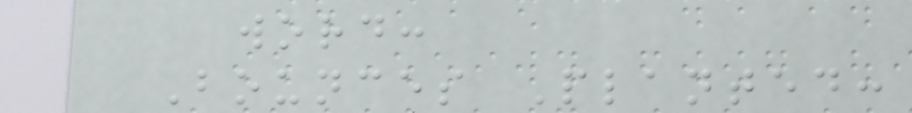word:
Bounces Planted:
